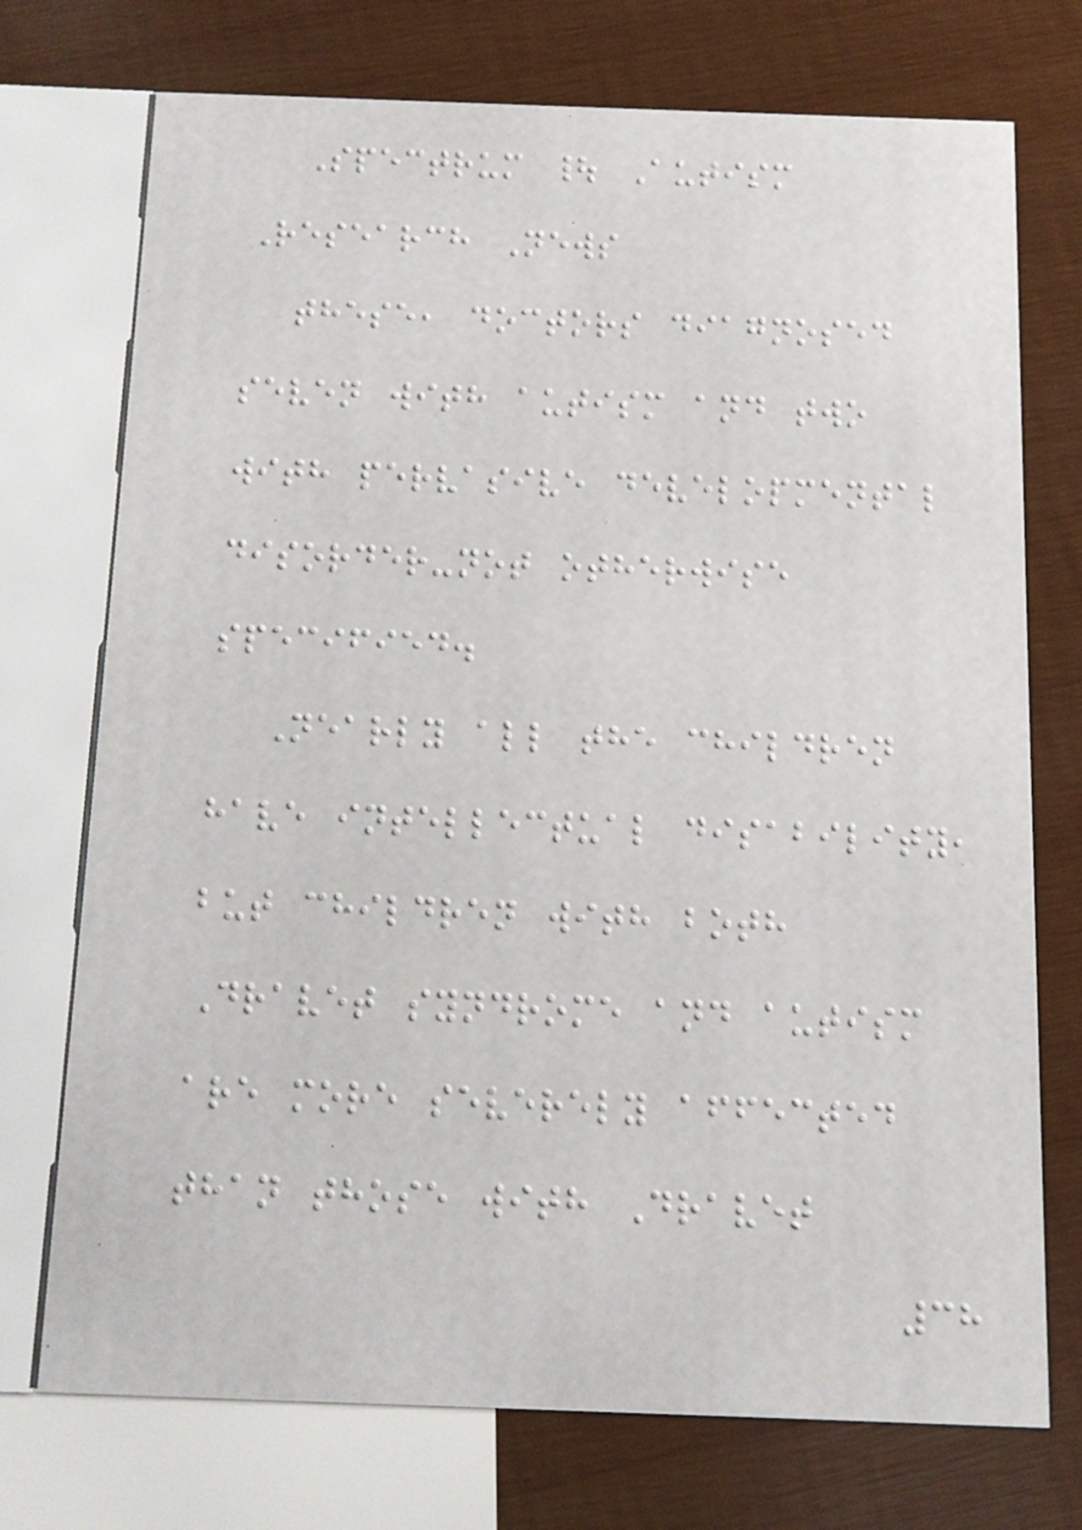Spectrum | Autism
Research News
these, doctors diagnosed
seven with autism and two
with pervasive developmental
disorder-not otherwise
specified.
Nearly all the children
have intellectual disability,
but children with both
Dravet syndrome and autism
are more severely affected
than those with Dravet
38
